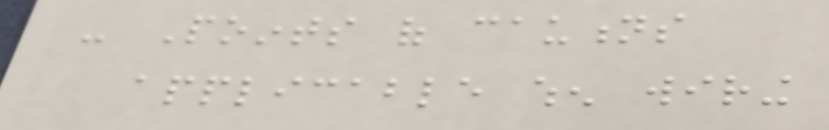- Points of cautions
applicable when wiring
